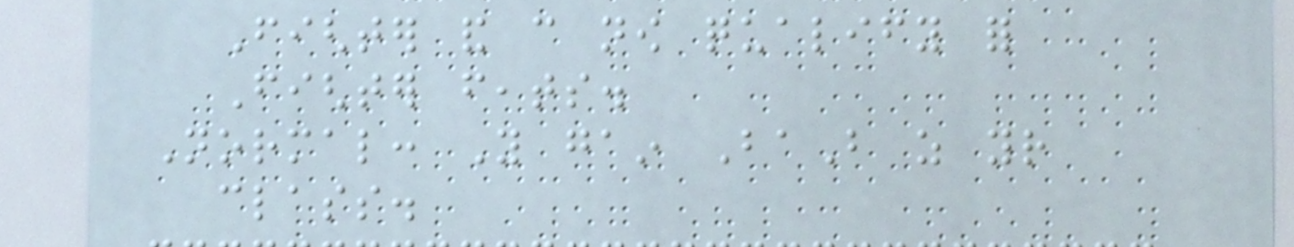Fighter and can now qualify for
Fighter feats.
Normal: You gain BaB as your
class.
